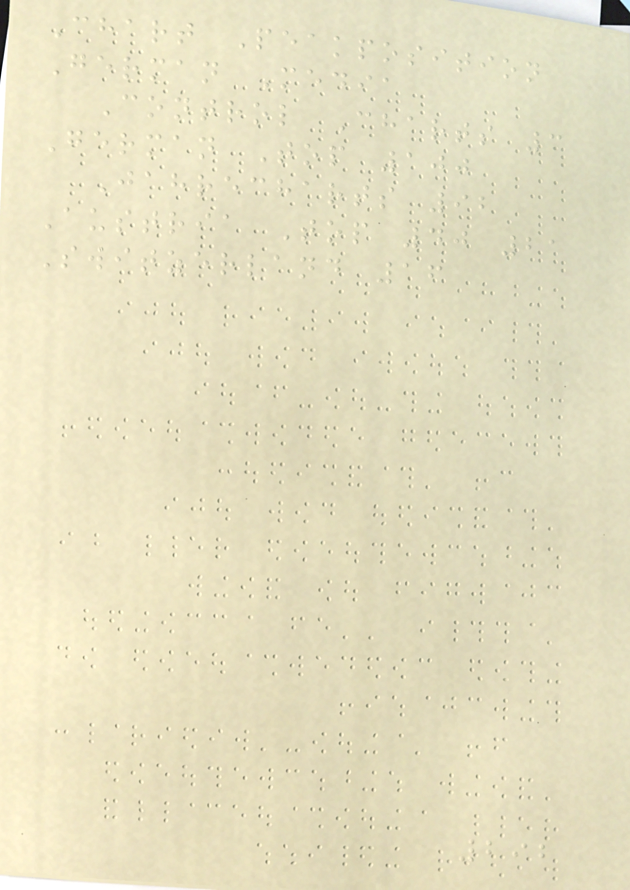Chart Peakposition
German Media
Control Charts 3
German Top 100
Jahrecharts 92
Austria Top 40 21
Switzerland 16
292
